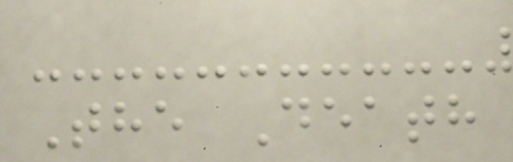The Death
